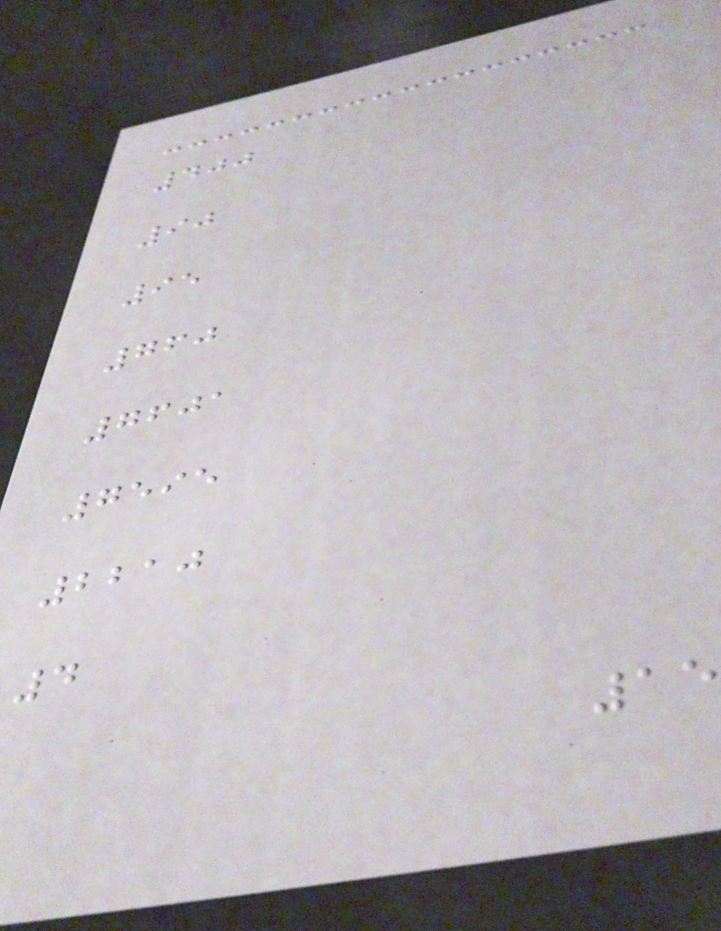400
90
95
760
7601
7595
2210
4
15
